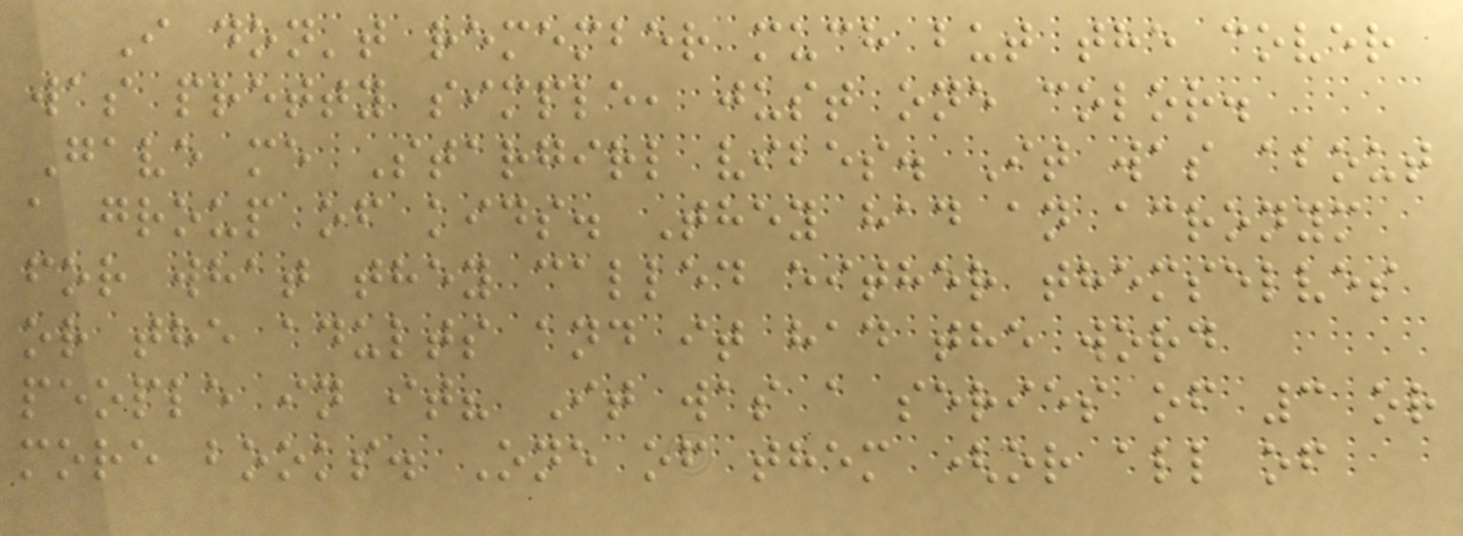I don't remember much but the cover
was pretty simple, just one color.
Gave me Stargirl vibes. It was about
a group of kids. They had an acronym
for what they called either themselves
or the adults and it had the word
people in it? It was a series of 3 or
more books. One of them (or all of
